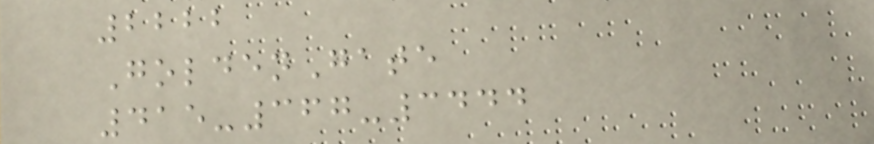2222
GoldenGate
415-367-3444
